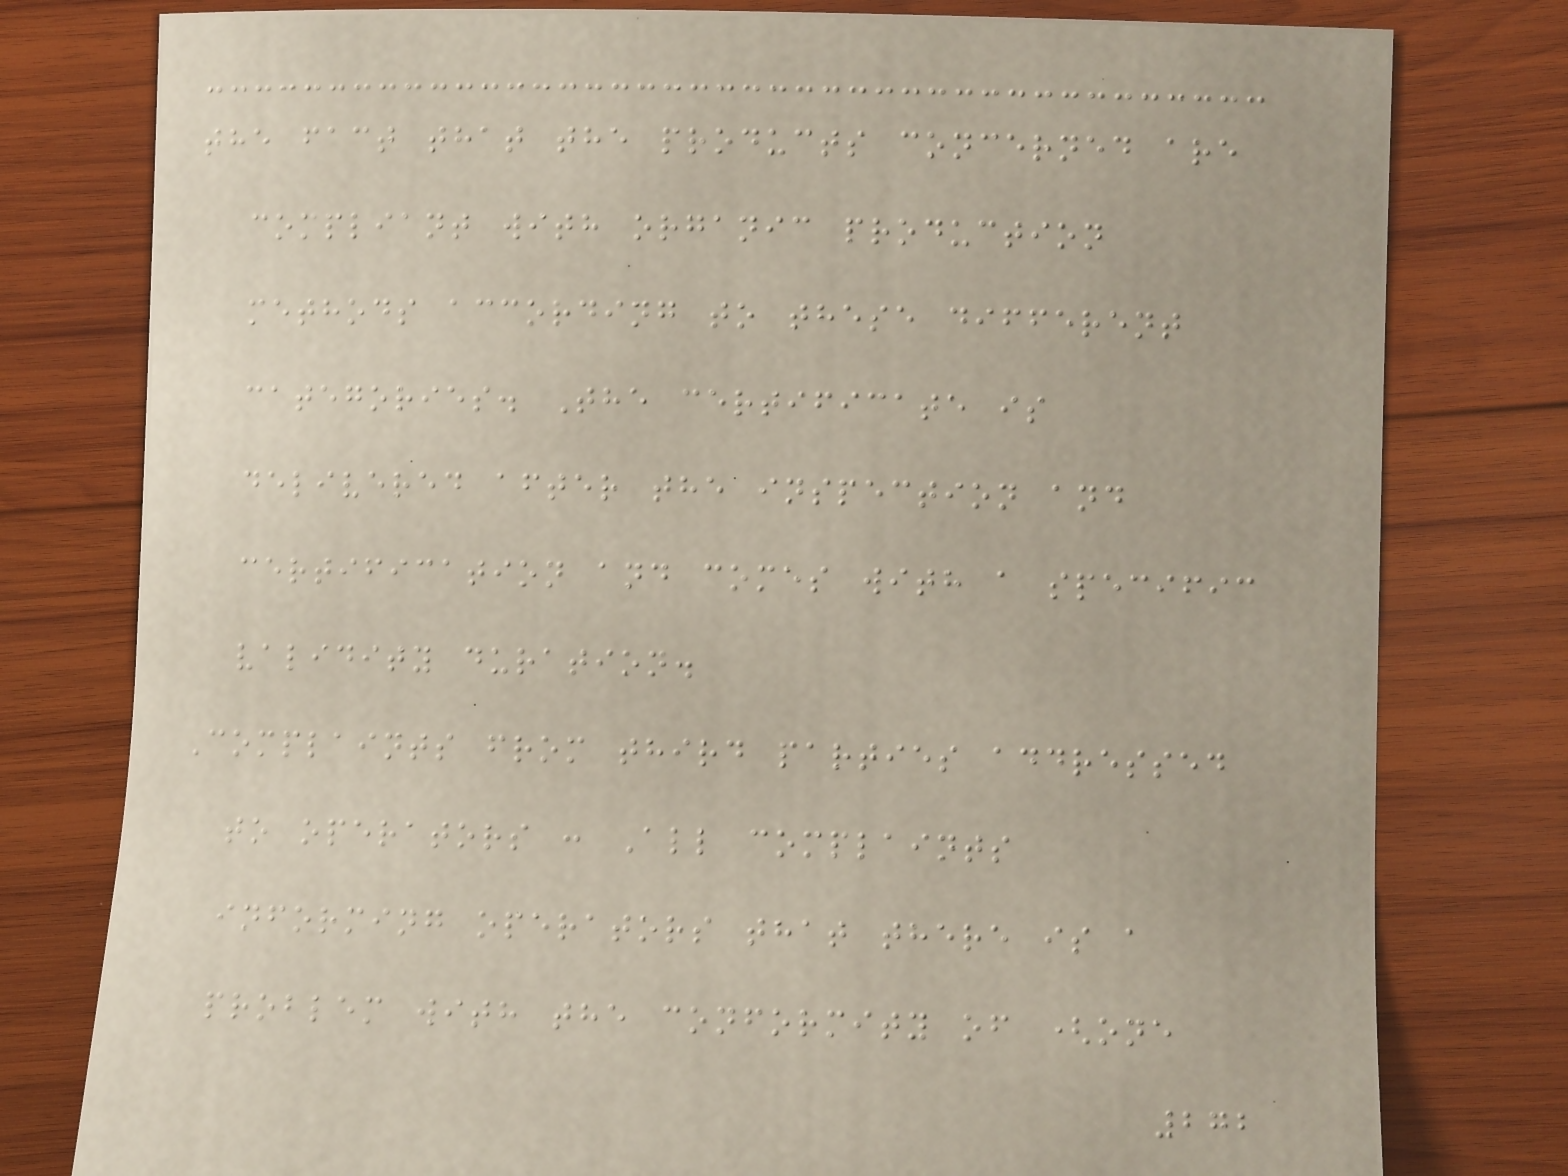the fact that the products concerned are
compliant with organic production
methods according to these different
categories. The certificate is
delivered after the inspection and
certification and comes with a specific
validity duration.
Complaints from third parties addressed
to operators : All complaints
informing operators that there is a
problem with the conformity of (one
272
